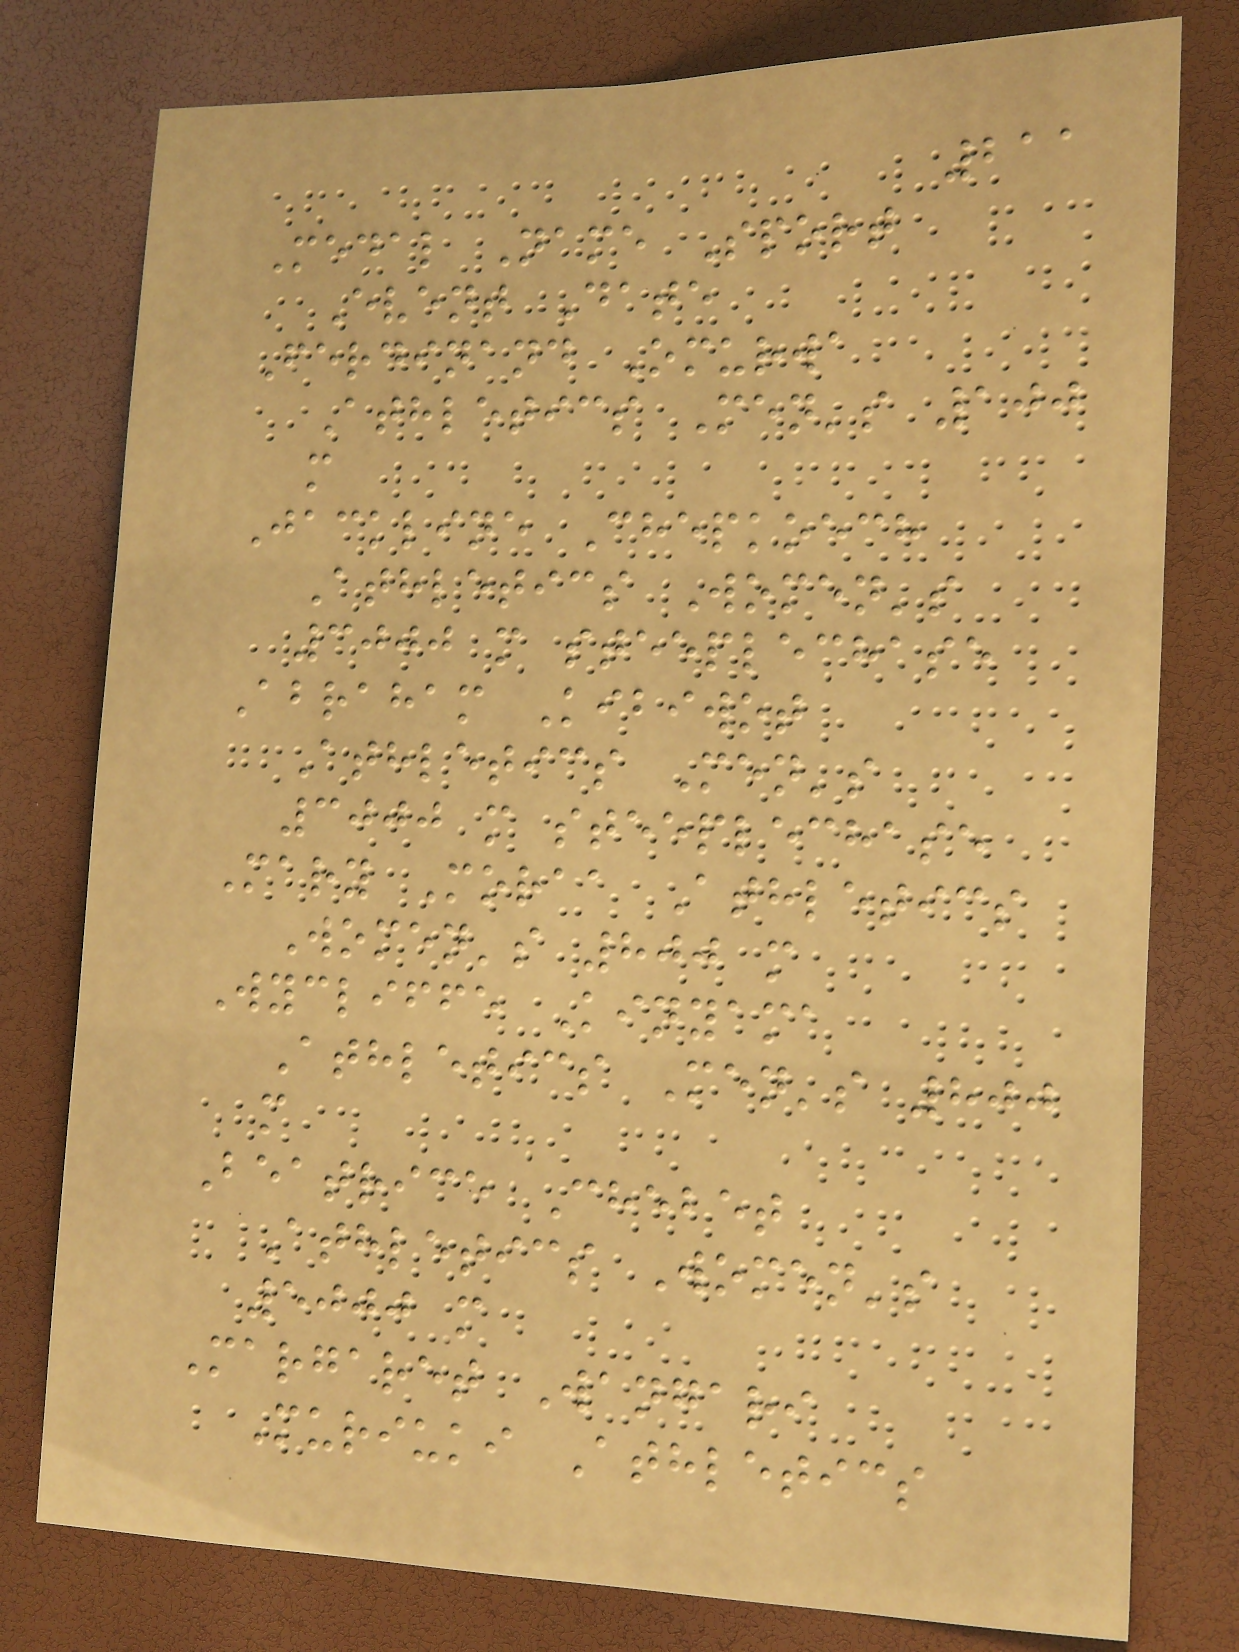211
Medal Name Sport
Event Date
Ferdinand Omurwa
Athletics Men's 100
m
Jackline Chepkoech
Athletics Women's
3000 m steeplechase
Abraham Kibiwot
Athletics Men's
3000 m steeplechase
Mary Moraa Athletics
Women's 800 m
Wycliffe Kinyama
Athletics Men's 800
m
Beatrice Chebet
Athletics Women's
5000 m
Margaret Wangari
Muriuki Athletics
